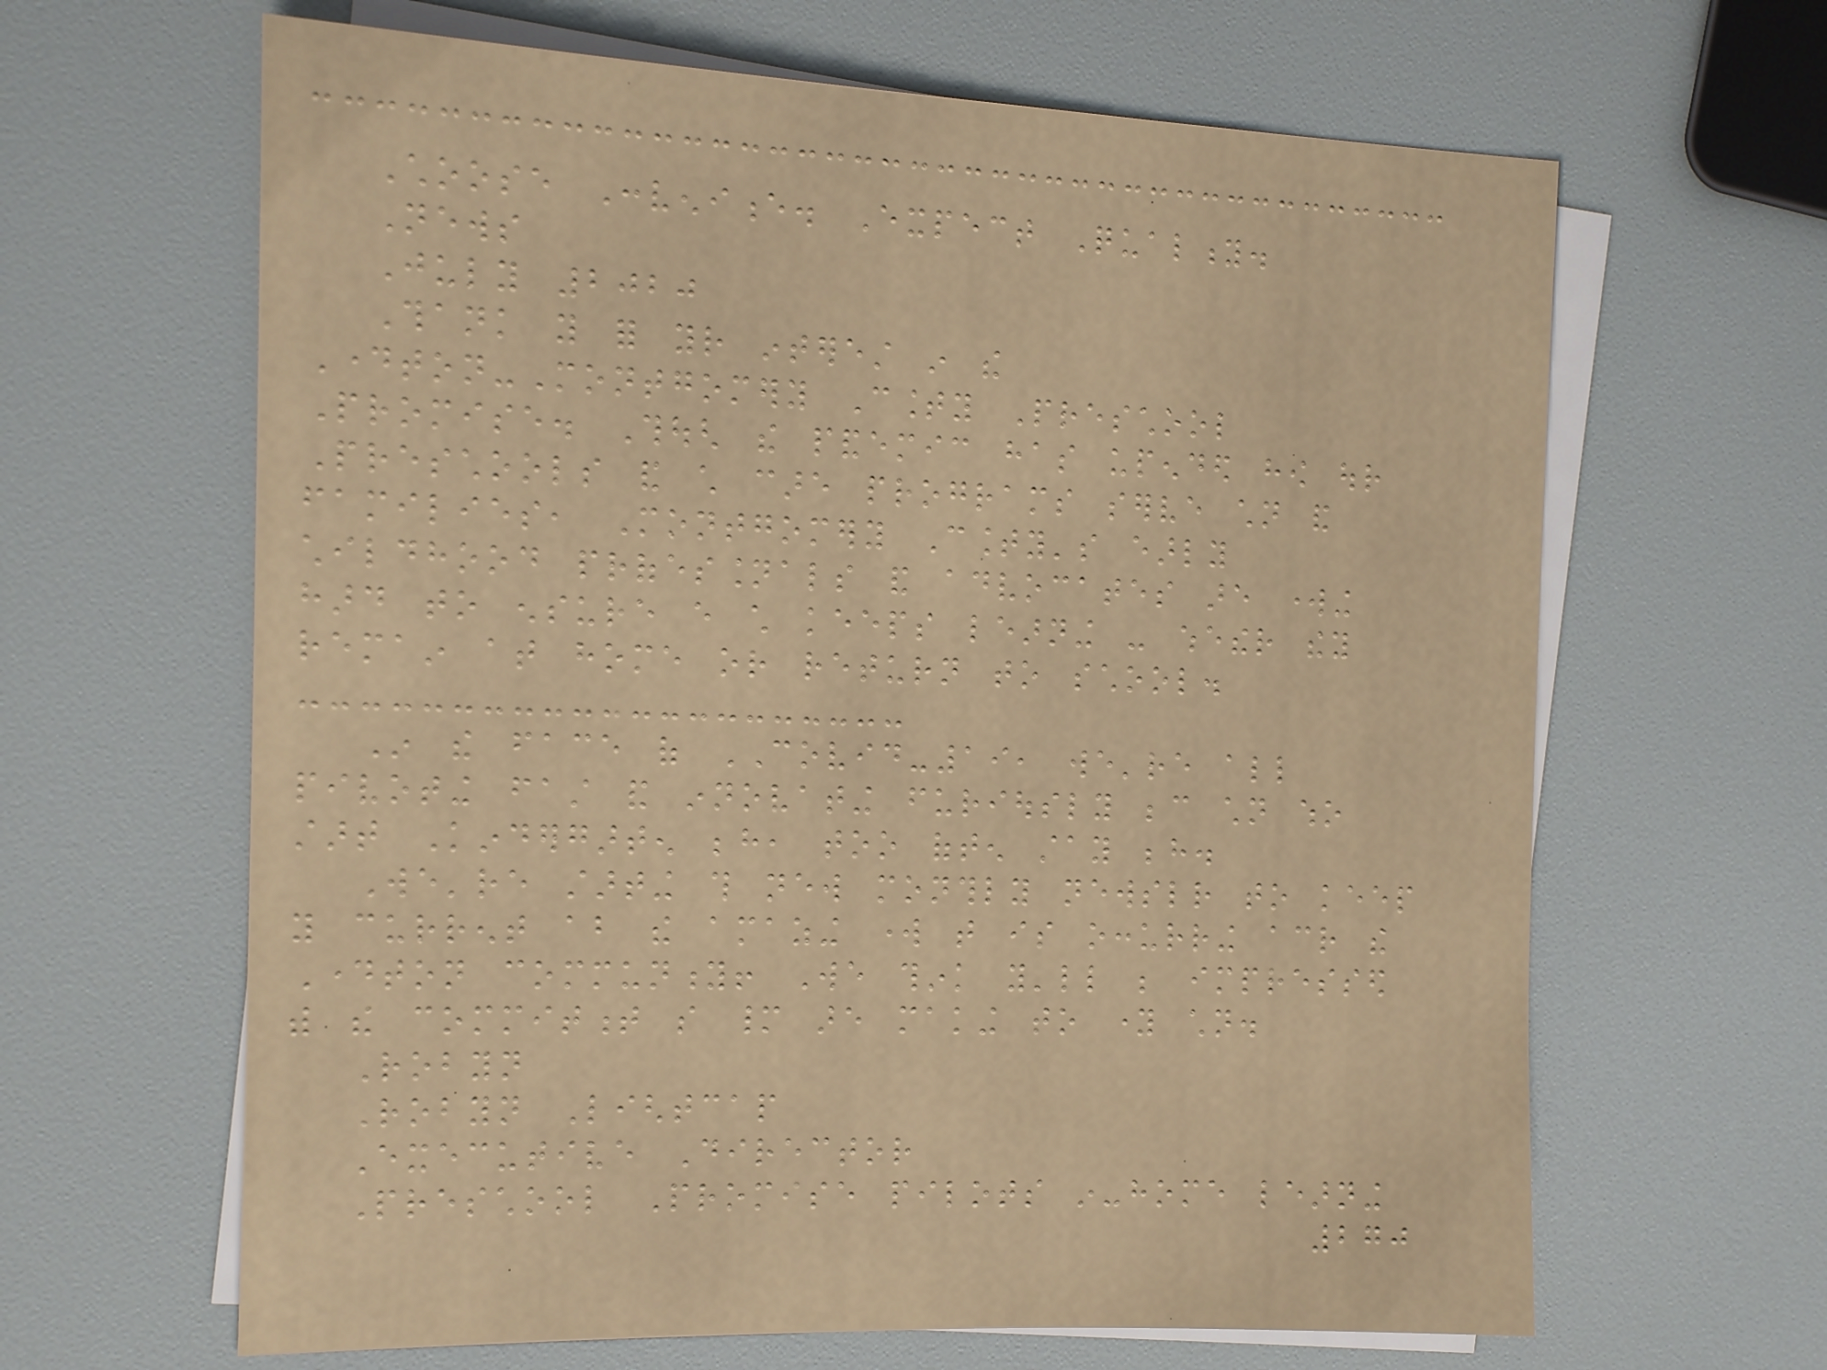Choose Convenience. Expect Quality.
News
July 2020
Thank you for your interest in the
Dayton-Montgomery County Preschool
Promise. Though the pandemic has upended how our
Preschools and child care programs serve children and
families, Montgomery County's early
childhood professionals and advocates are working
hard to ensure every child keeps learning - whether they
remain at home or return to school.
In the face of COVID-19, we're all
pivoting fast and innovating furiously because children who
start Kindergarten behind, too often stay behind.
We're starting this new monthly newsletter to keep
you current about the amazing work that is occurring across the
Dayton community! We think you'll be impressed
with the commitment so many are making to young children.
Robyn
Robyn Lightcap
Executive Director
Preschool Promise pilots in-home learning
270
